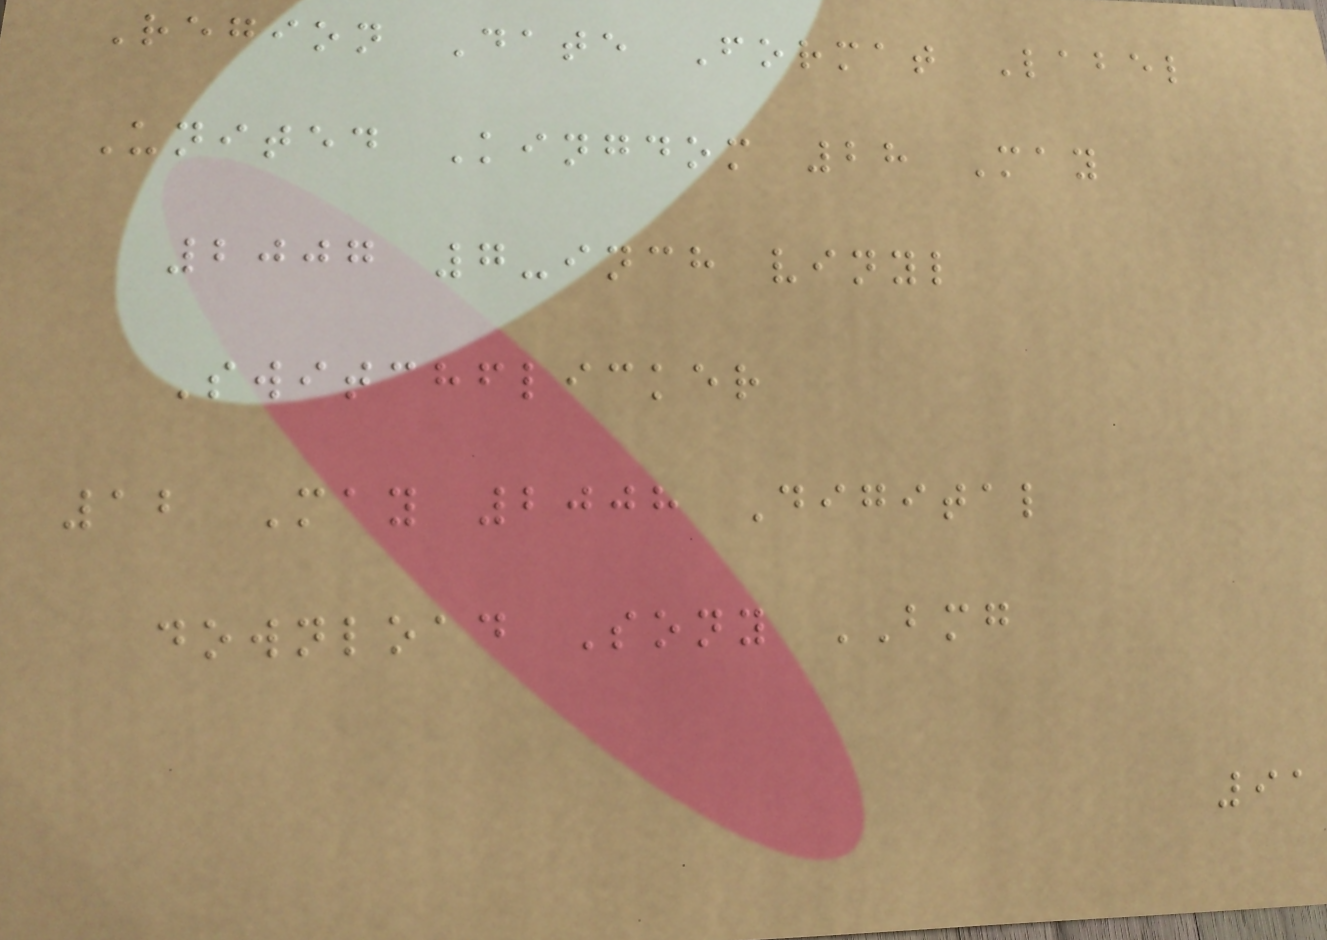Region Date Format Label
United Kingdom 28 May
2007 7-inch vinyl
Switchflicker
12 May 2008 Digital
download Sony BMG
91
